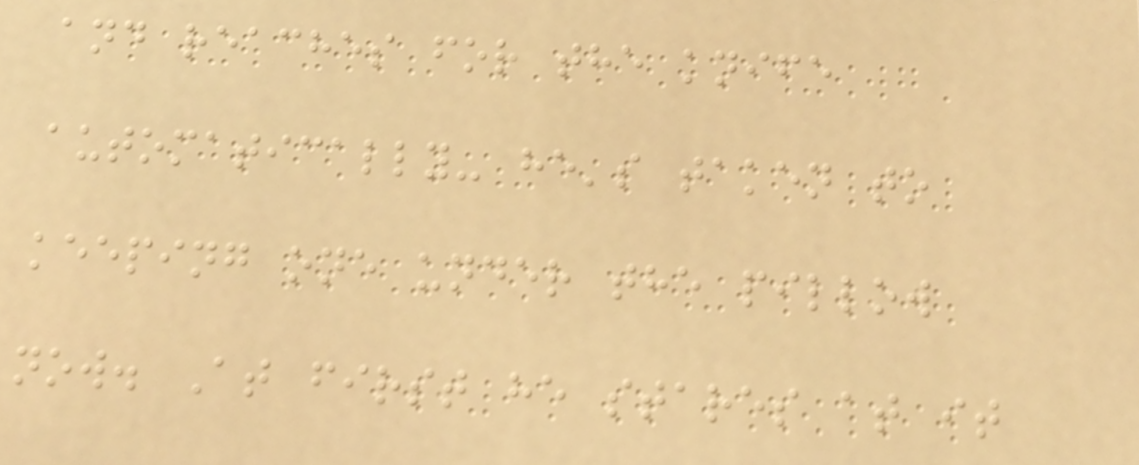and reaches for the knife
automatically- he's taken to
keeping one under the pillow
now. At first he stares at it
